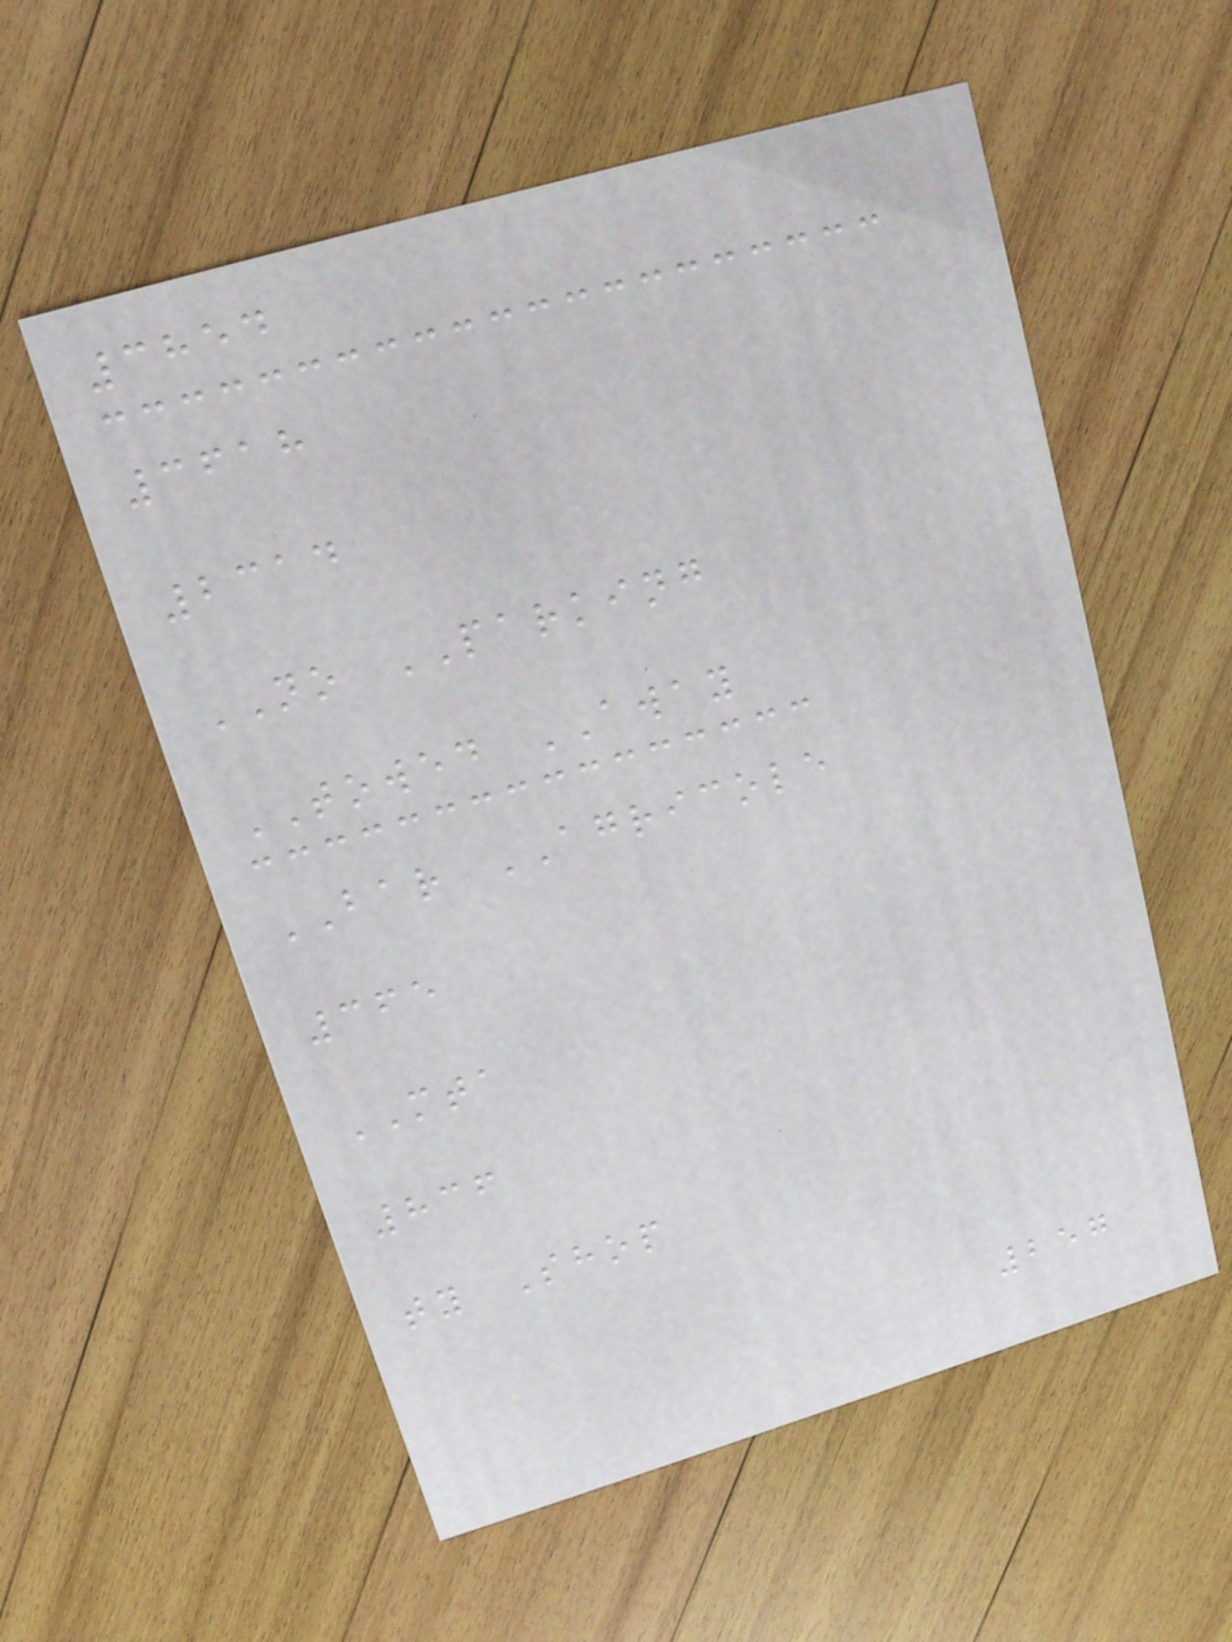3854
3618
2314
NO PARKING
TOWED AWAY
BAR AGRICOLE
365
MTA
836
ty Shop
257
